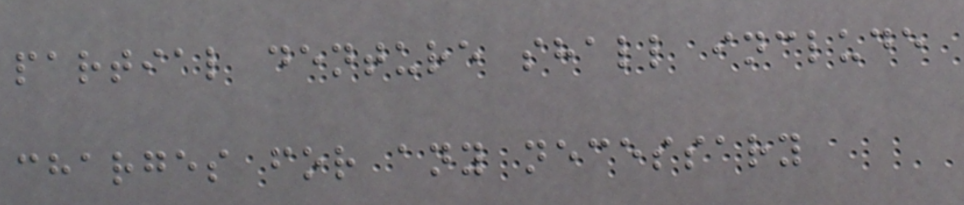partial denture shall include
charges for any necessary
